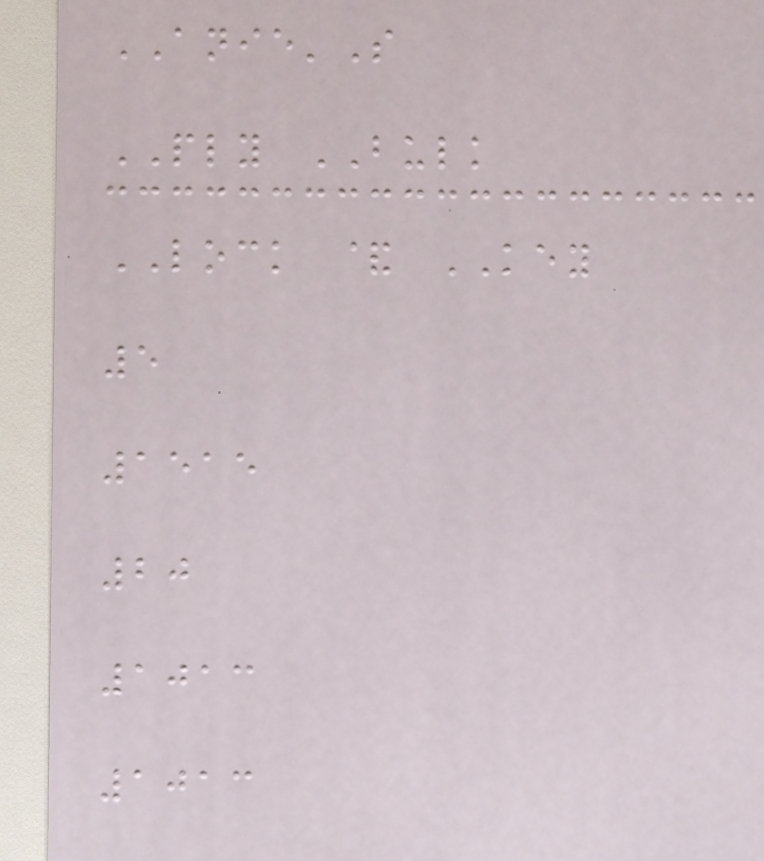ANIE'S
PLY BULK
LOCK & KEY
5
1515
20
1013
1013
